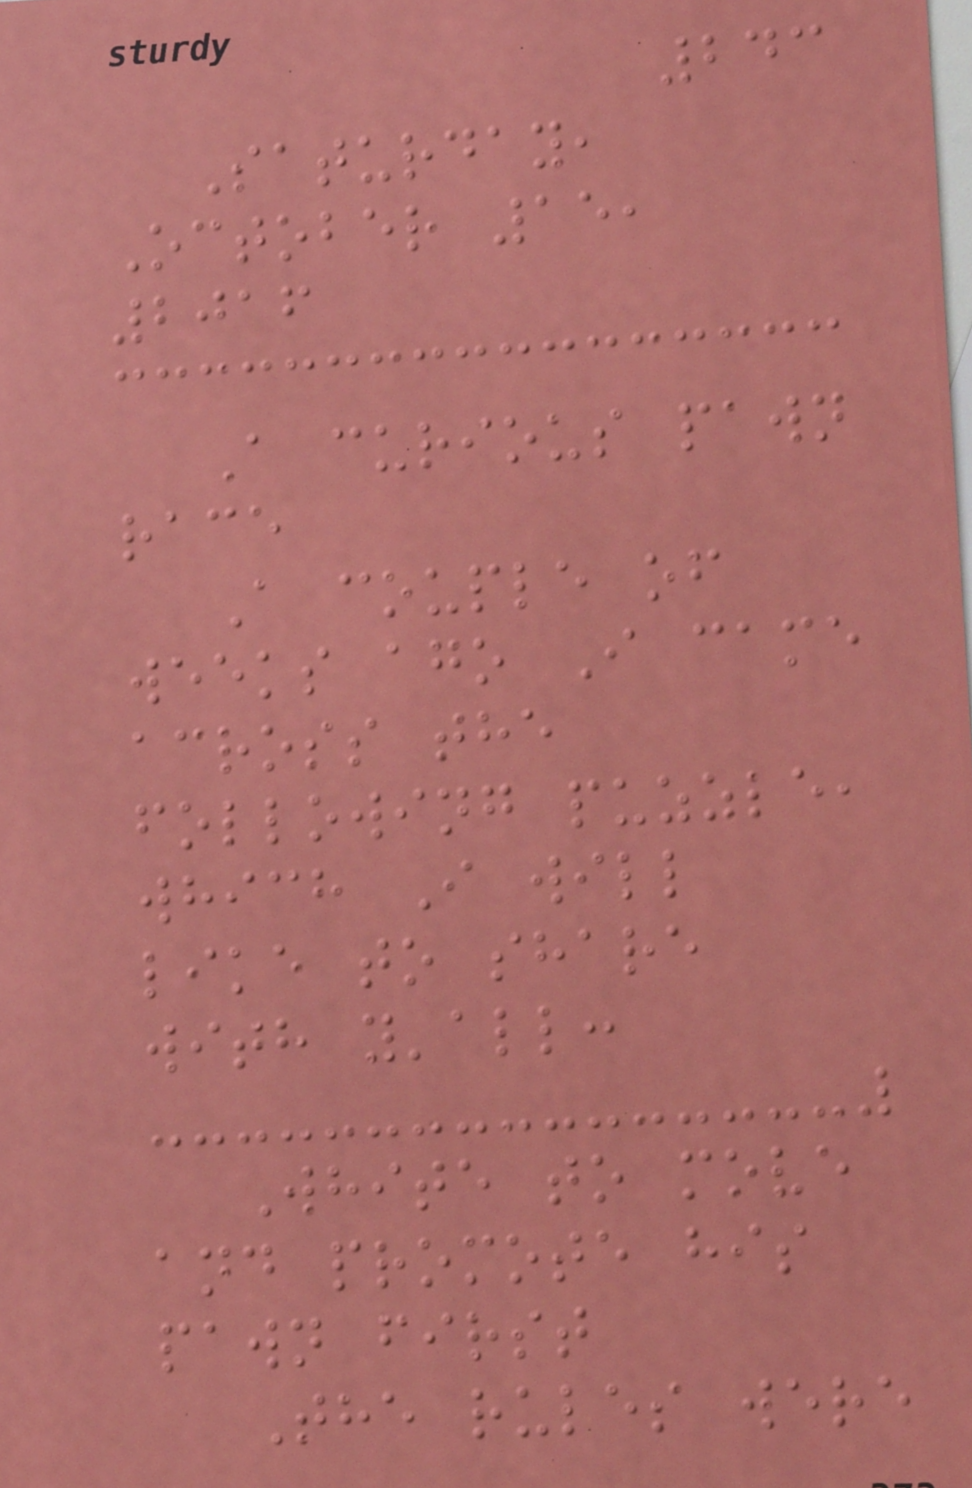243
Saturday,
October 15,
2016
A curious pawn
race
A couple of
weeks ago I came
across the
following puzzle,
which I will
like to share
with y'all:
White to move
and promote his
pawn first
The rules were
